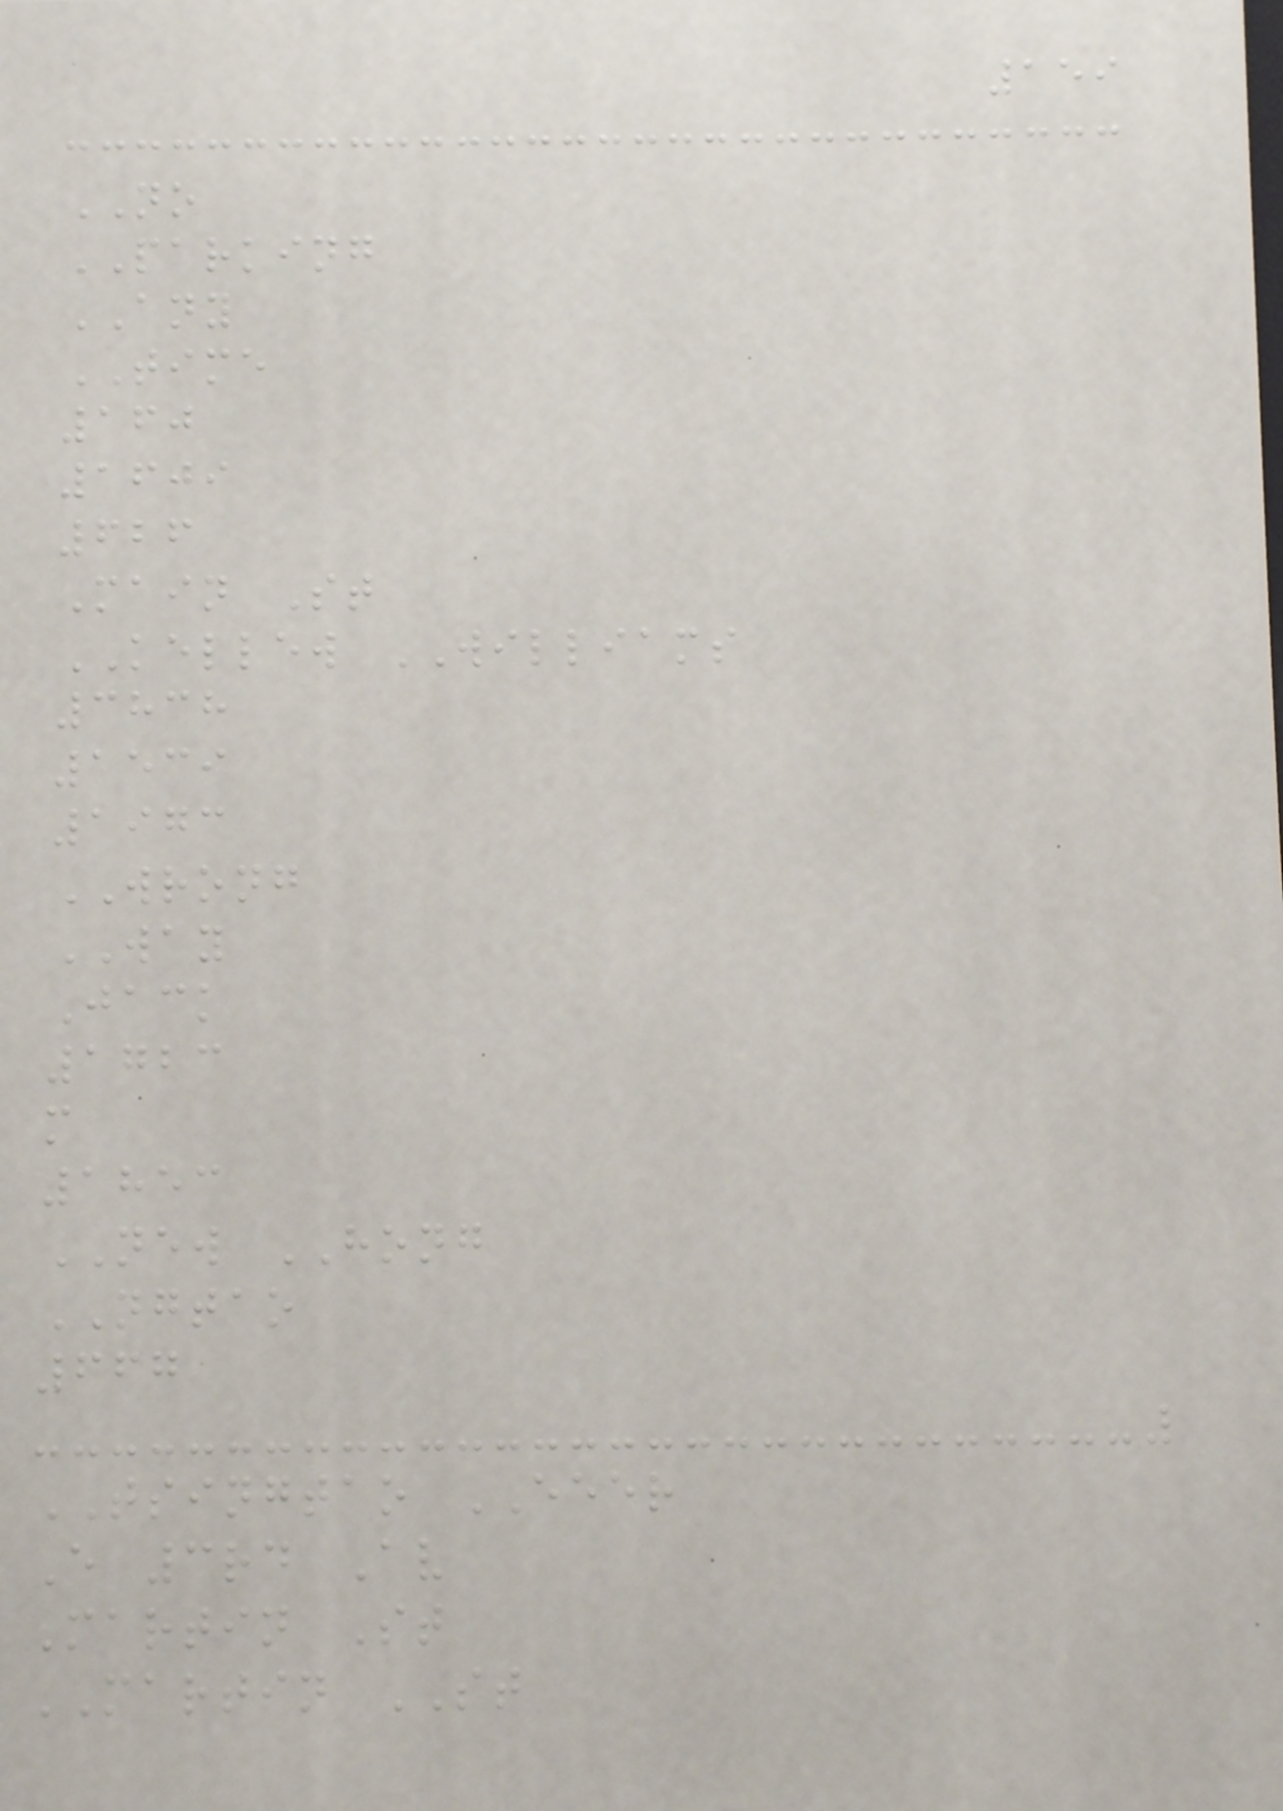159
NO
PARKING
ANY
TIME
160
1609
626
Main St
KELLEW WILLIAMS
3838
1539
1973
WRONG
WAY
Jack
1723
m
1853
NEW HONG
NGTAO
667
TSINGTAO EEER
E 3rd Av
Martin St
MARTIN ST
